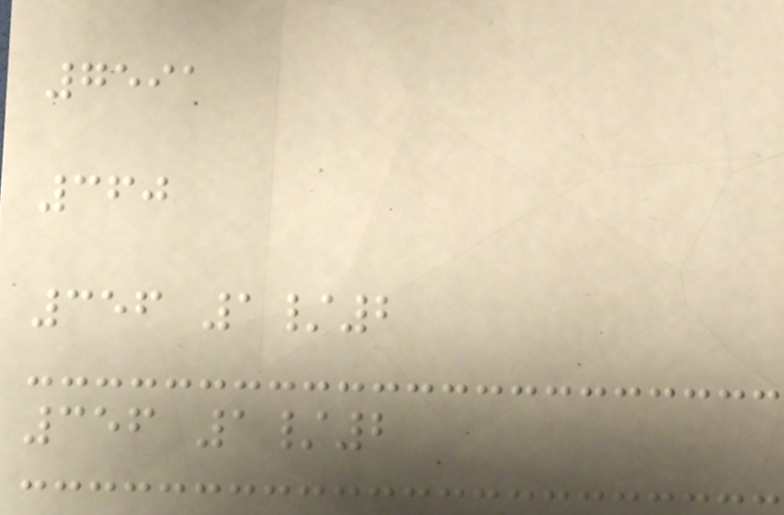7591
360
356 1/2
356 1/2
